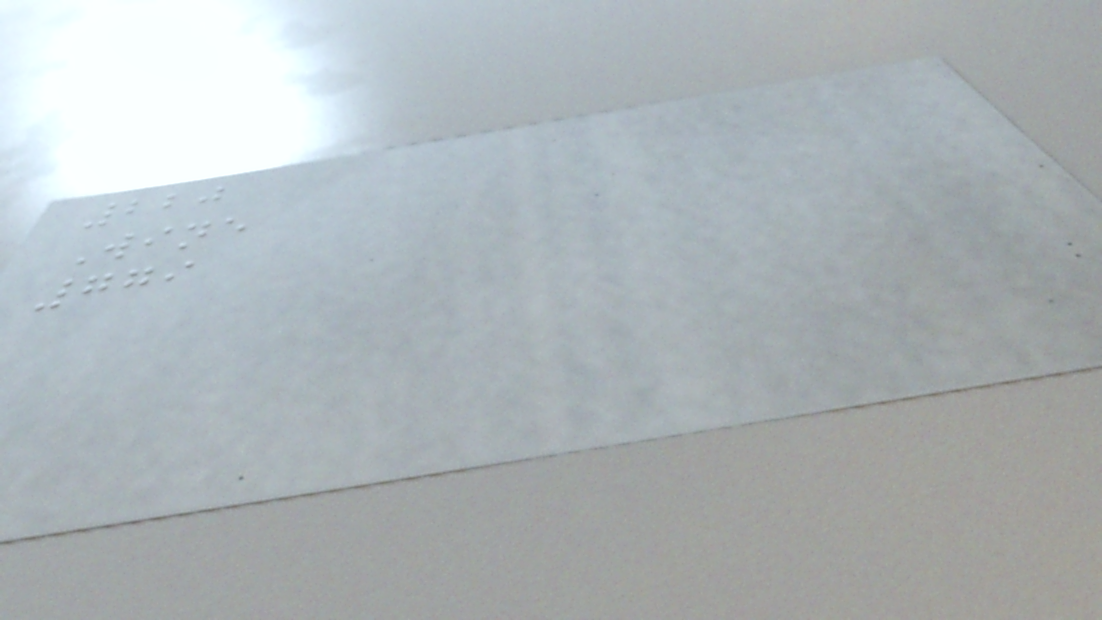220
Wine
779
